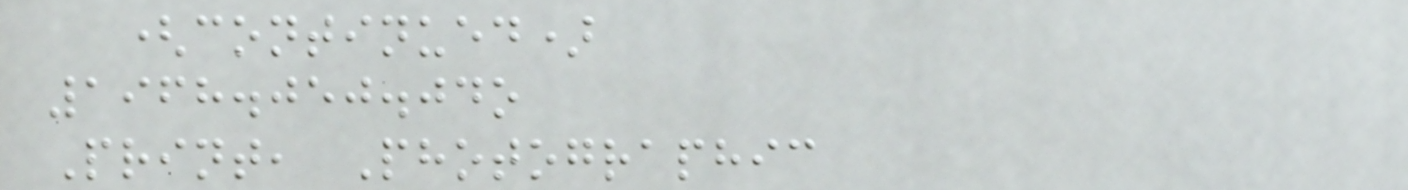(continued)
1968.050.04o
Print, Photographic
